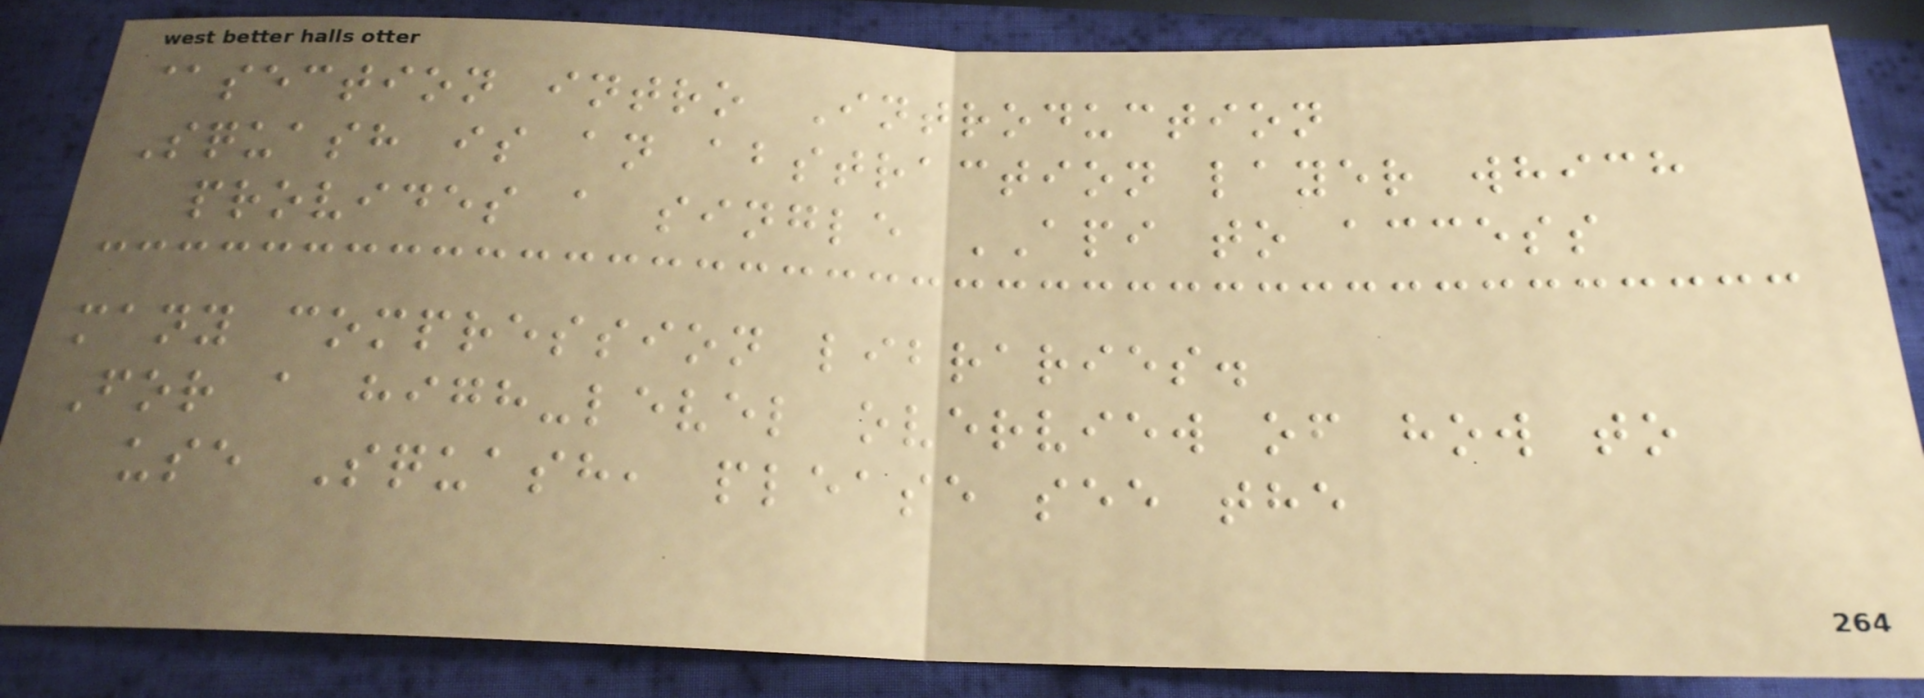@section intro Introduction
Squash is an abstraction layer which
provides a single API to access
many compression libraries.
For a high-level overview of how to
use Squash, please see the
